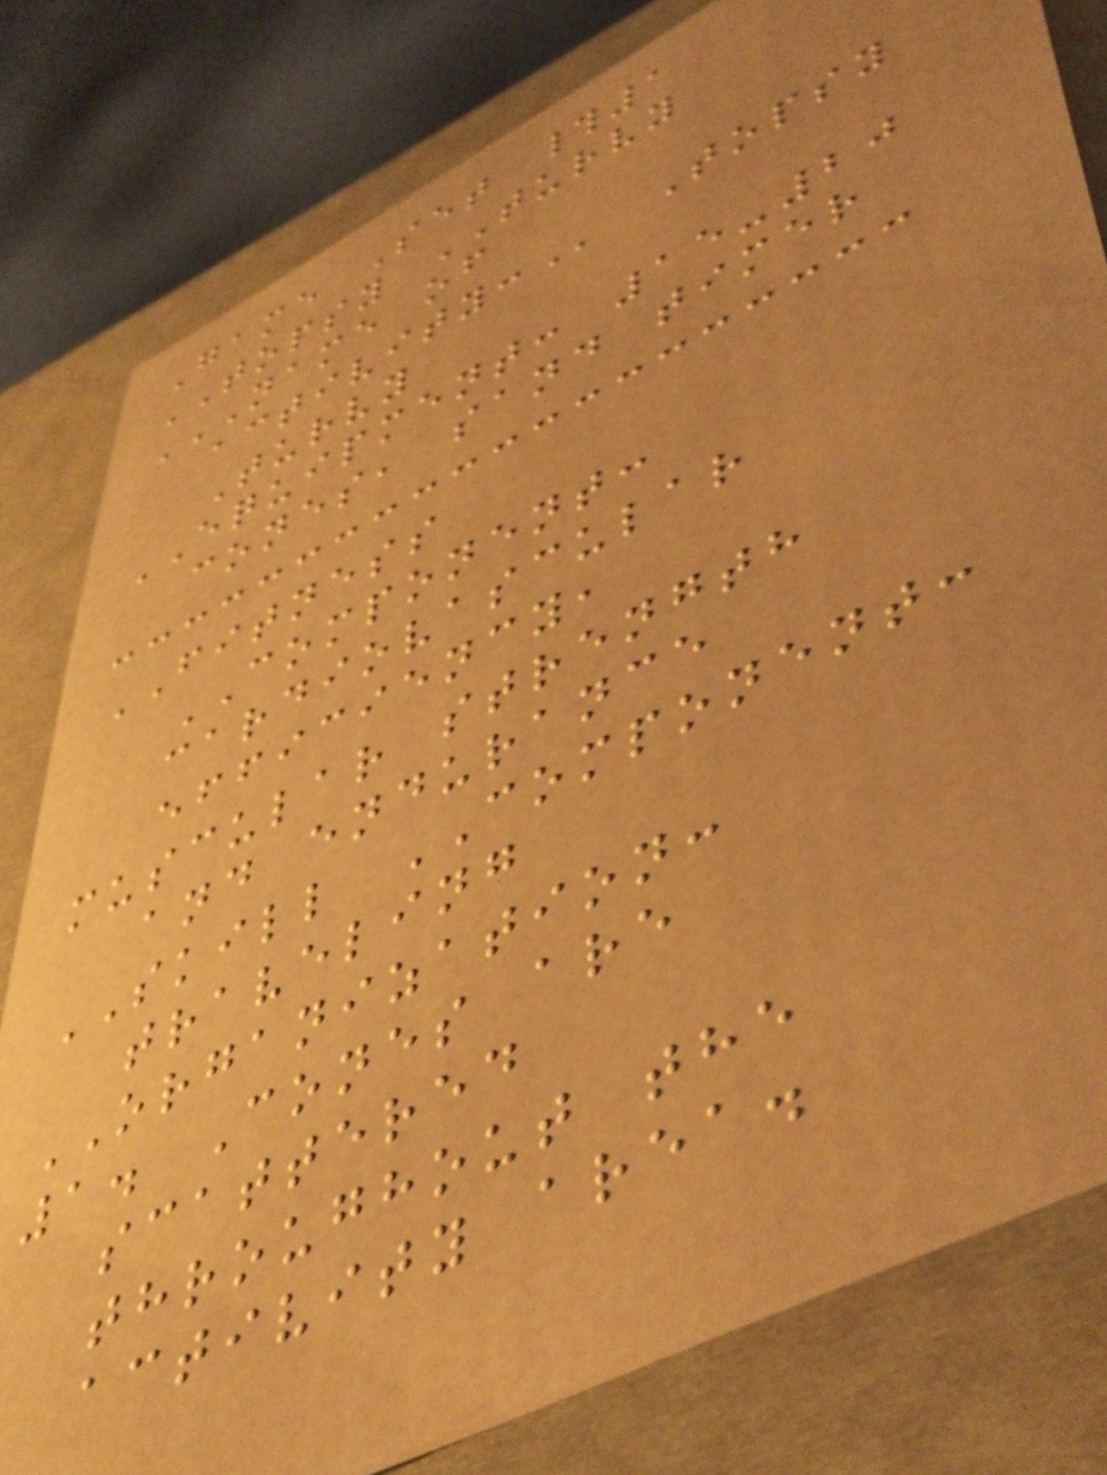Game Set #1
TOPSY TURVY
NAME OF
ACTIVITY: Topsy
Turvy
EQUIPMENT: 15-20
cones, sand timer
FITNESS
COMPONENT:
cardiovascular
efficiency,
muscular strength
and endurance
SKILL COMPONENT:
traveling
ORGANIZATION:
1. Cones are
scattered
throughout the
activity area.
